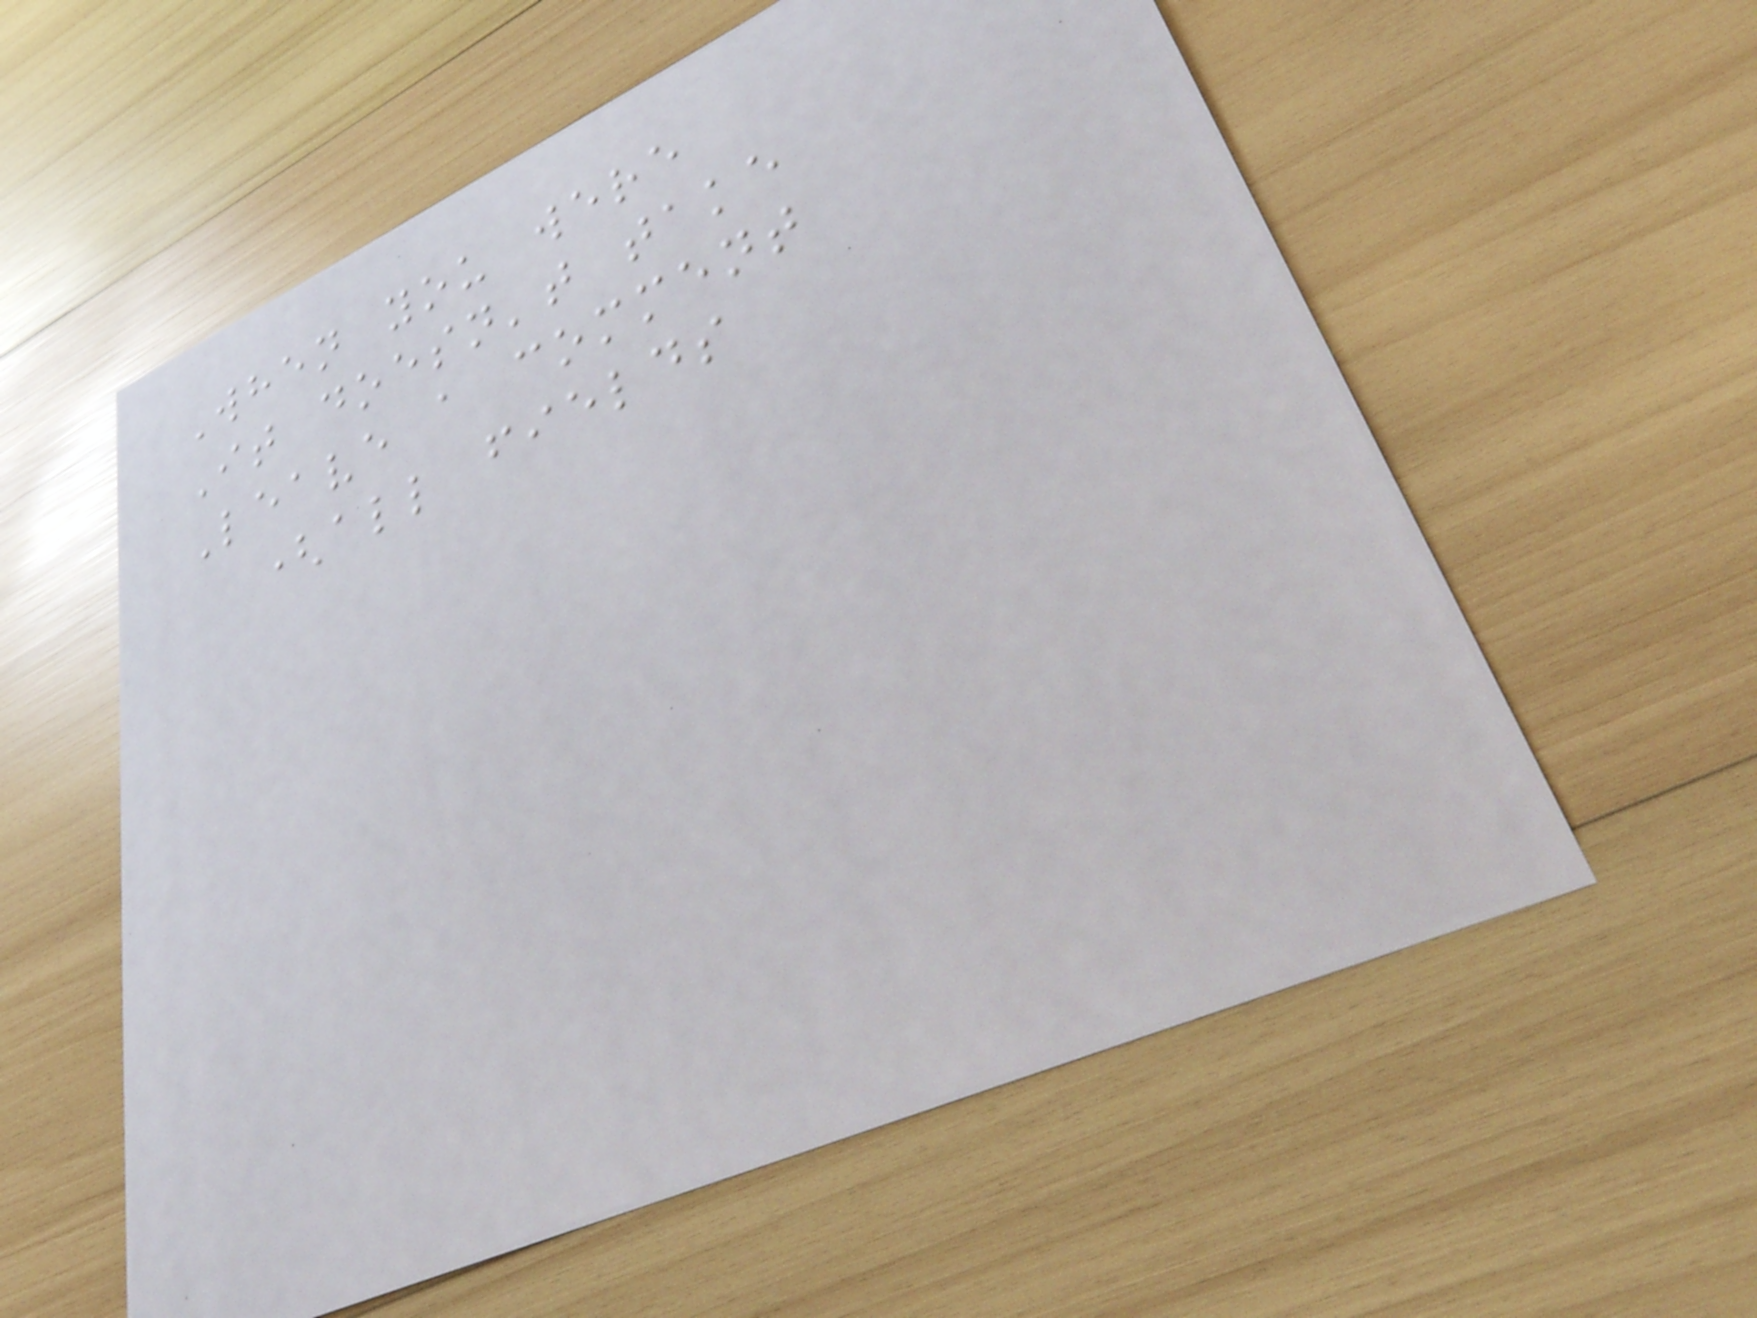When you were
It doesn't take
Leave a comment
(all fields
